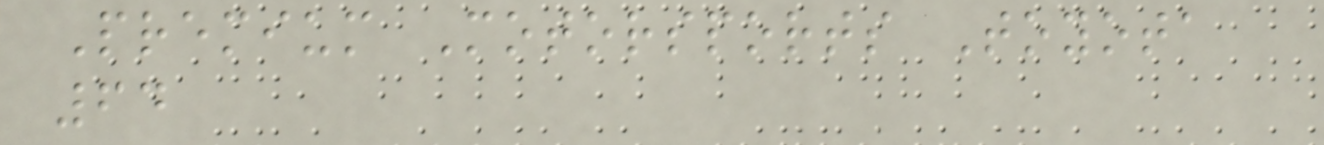Premium Motorsports Toyota
64
